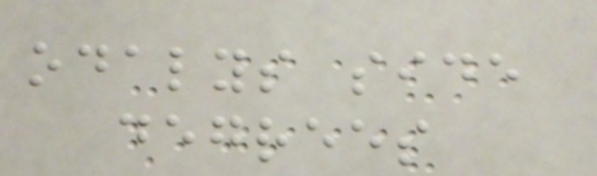odalys side
degrees
